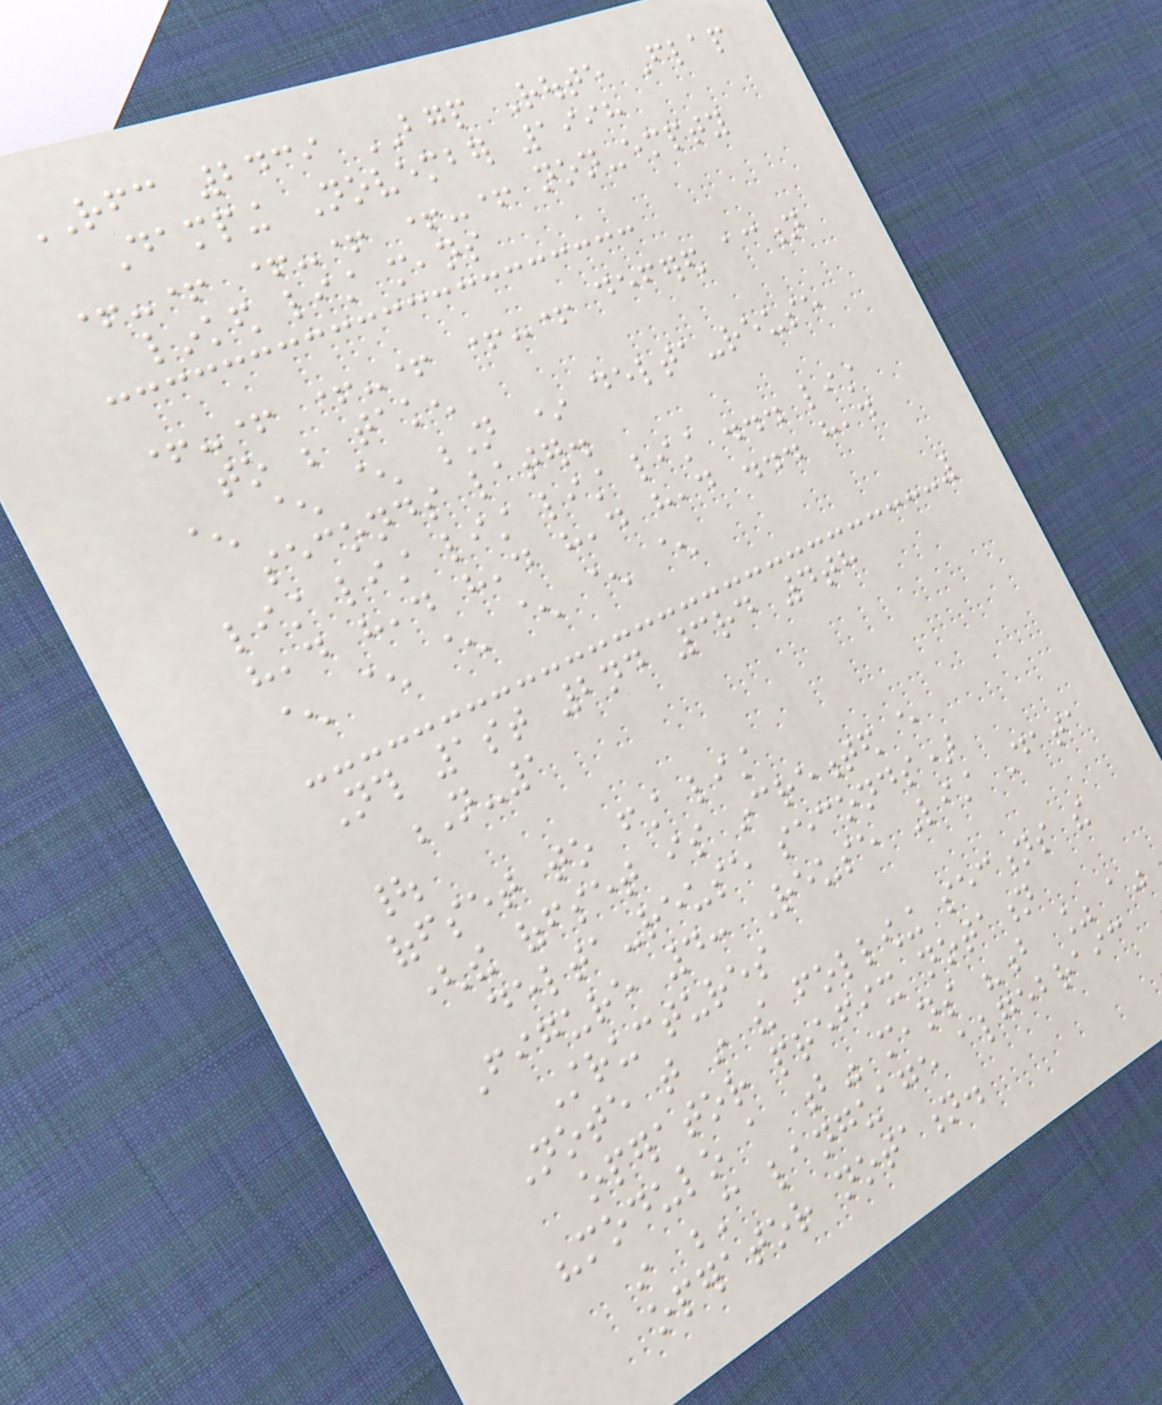RFC 2439 BGP Route Flap
Damping November 1998
+-+ +-+ +-+ non-empty
linked list means
+-+ +-+ +-+ defered action
to be taken
^ ^ ^ N * delta-reuse
seconds later.
list list list list list ... list
head head head head head ... head
^ ^ ^ ^ ^ ^
Nth 1st 2nd 3rd 4th
N-1
|
offset to first list
(the offset is incremented every
delta-reuse seconds)
Figure 4: Reuse List Data
Structures
Note that in the following sections the
operator prefix notation
"modulo a b" means "b % a"
in C language algebraic
operator notation.
